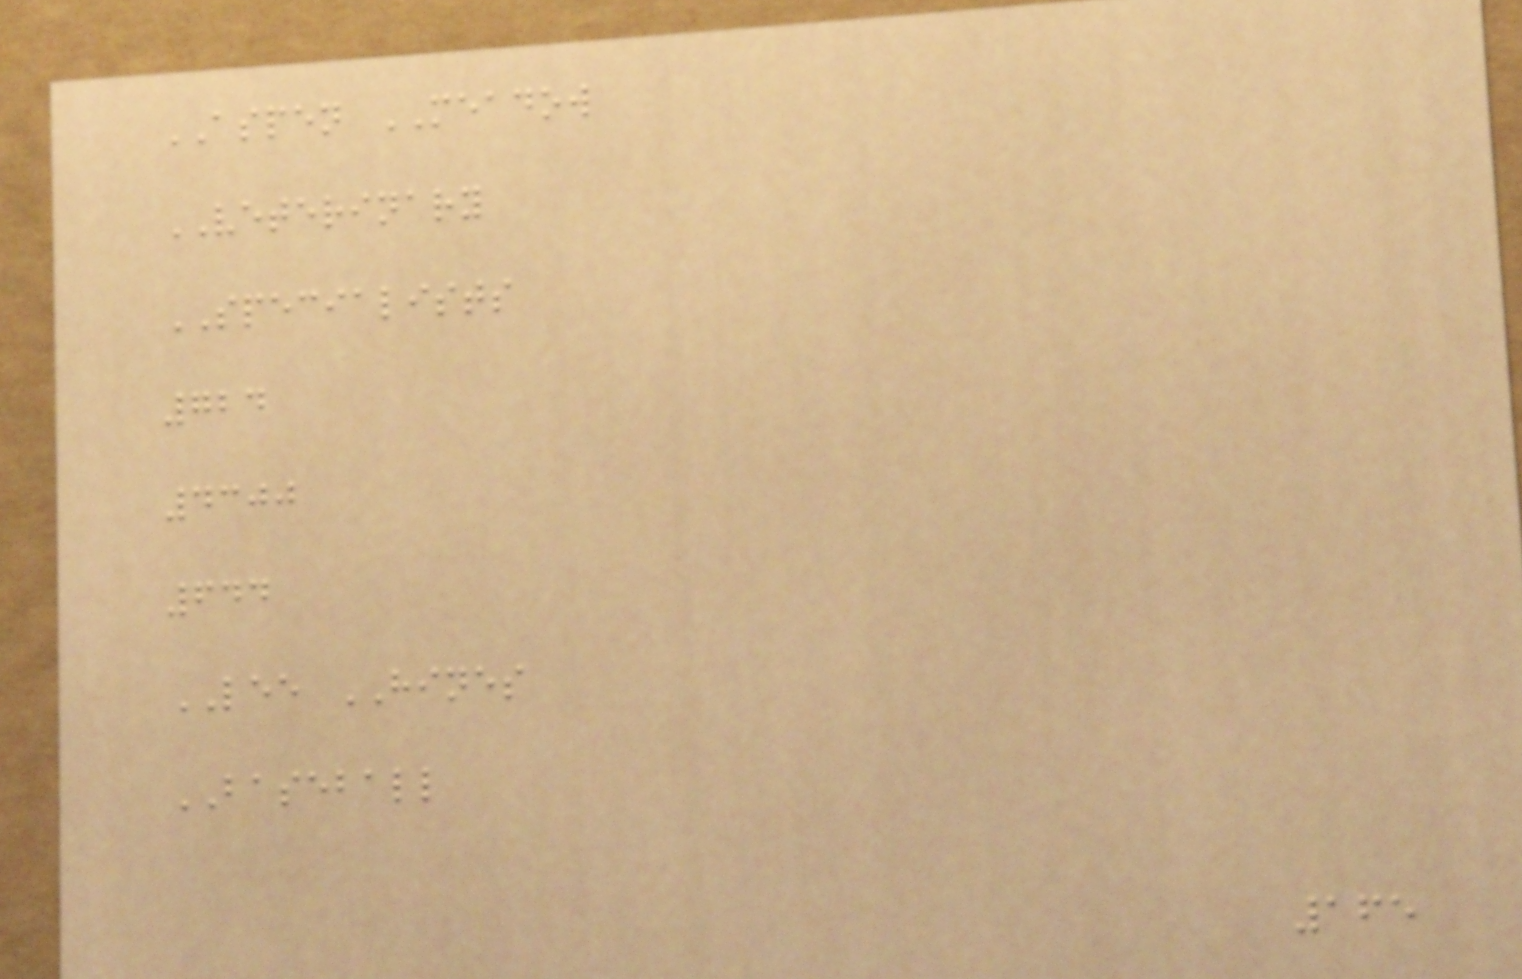ASPEN MEADOW
VETERINARY
SPECIALISTS
724
4300
644
LEE HINES
BASEBALL
165
